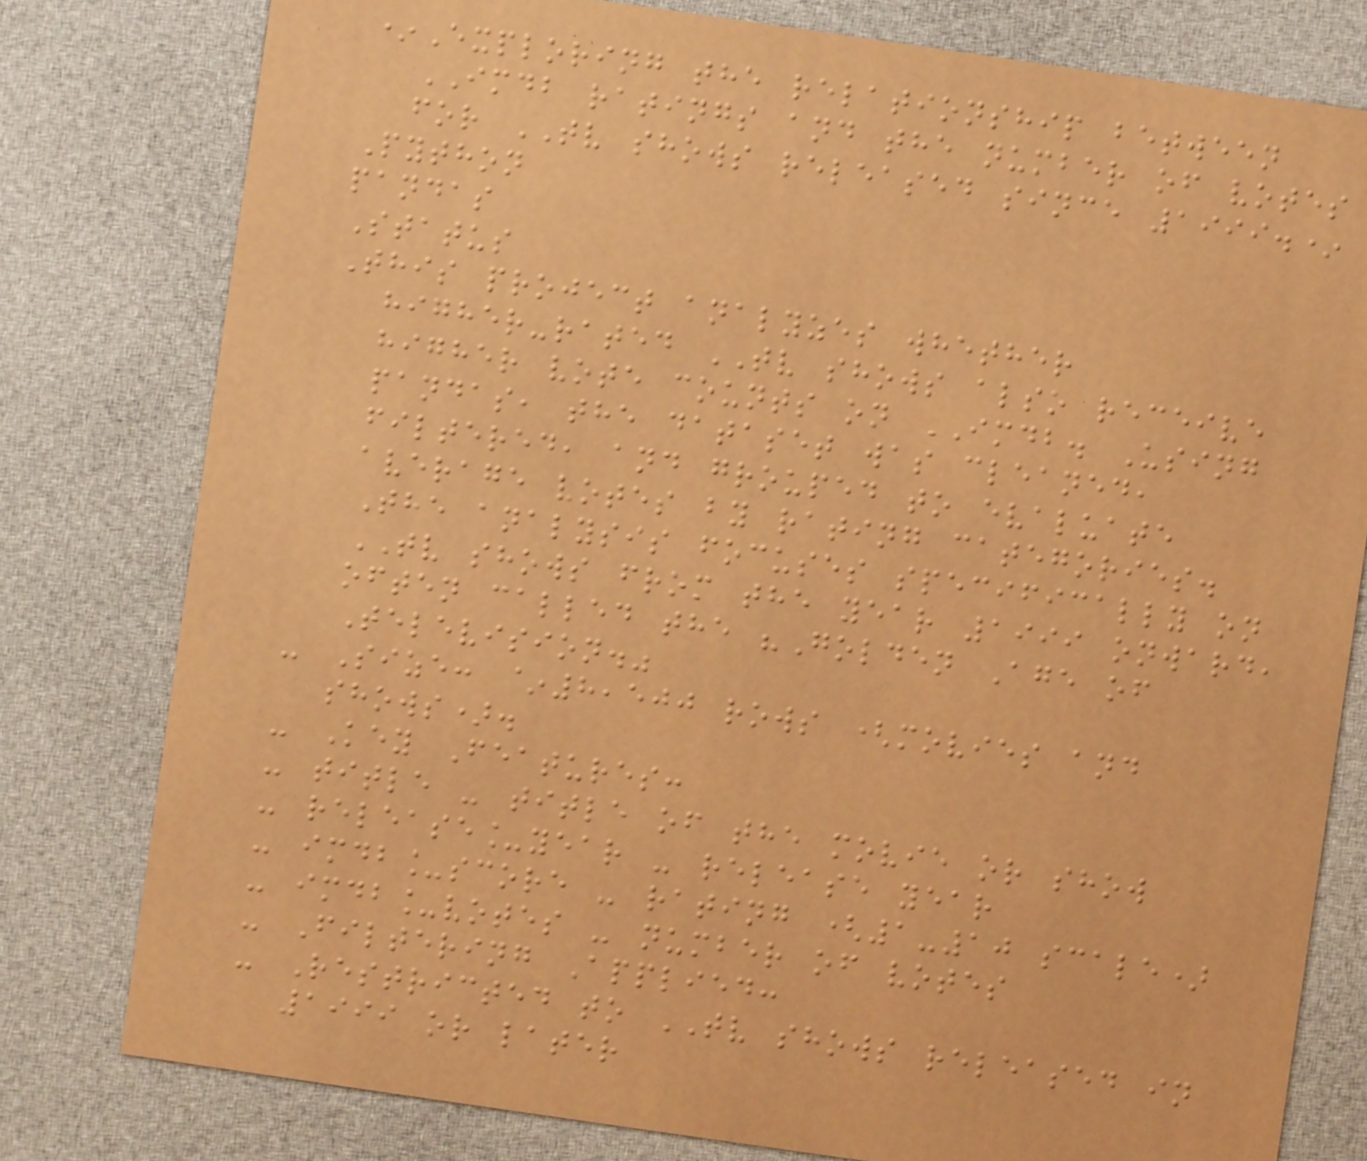*Exploring the relationship between
IMDB ratings and the number of votes
for TV shows released since 1999.*
Python
pandas
Status
This project analyzes whether
higher-rated TV shows also receive
higher vote counts on IMDB. Using
pandas, the dataset was cleaned,
filtered, and grouped to evaluate
average votes by rating categories.
The analysis focuses specifically on
TV shows from the year 1999 onward,
often called the "Golden Age of
Television."
- Size: ~8,500 rows (movies and
shows).
- Key Features:
- title - title of the movie or show
- release_year - release year
- imdb_score - rating (1-10 scale)
- imdb_votes - number of votes
- Filtering Applied:
- Restricted to TV shows released in
1999 or later
